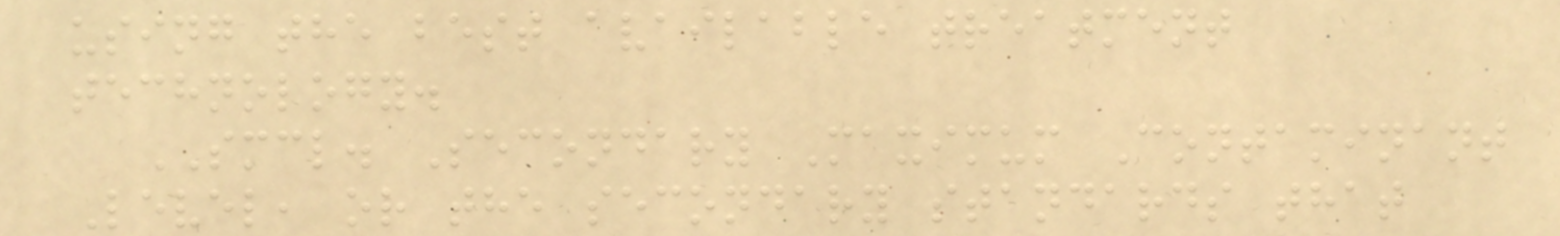using the best available treatment
technology.
SMCL. Secondary Maximum Contaminant
Level, or the secondary standards that
